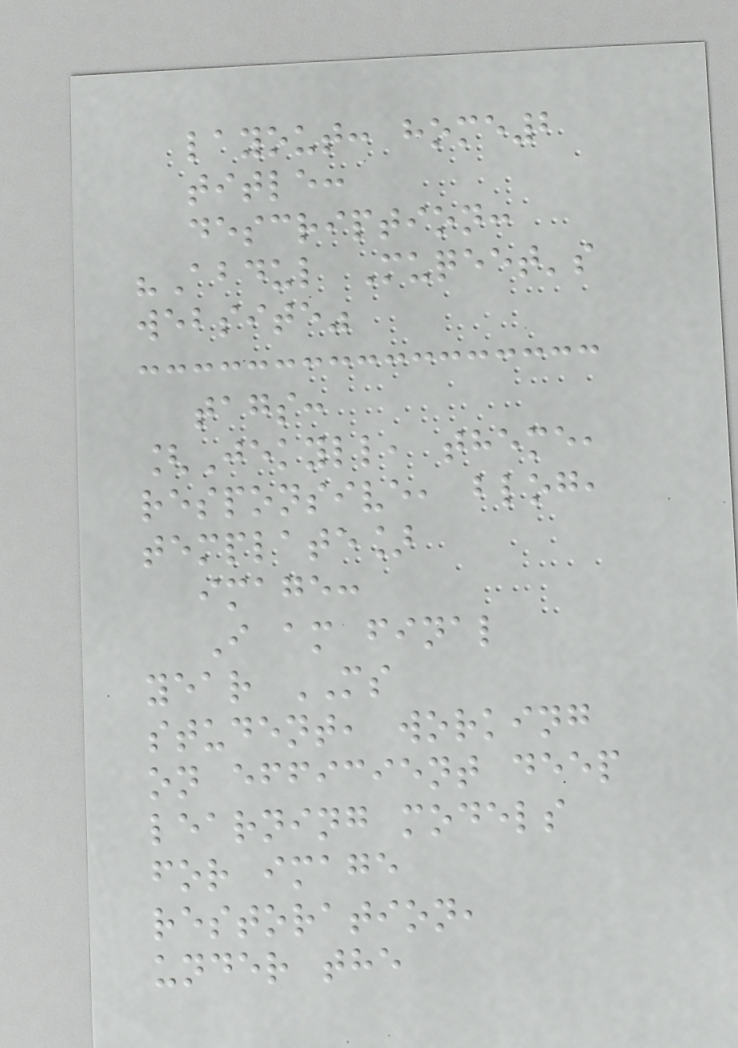layout: home2
title:
description:
"Abdul Muqeet's
website"
tags:
[Jekyll, theme,
responsive, blog,
template]
image:
I am final
year MS
student, working
on efficient deep
learning models
for image
restoration,
under the
